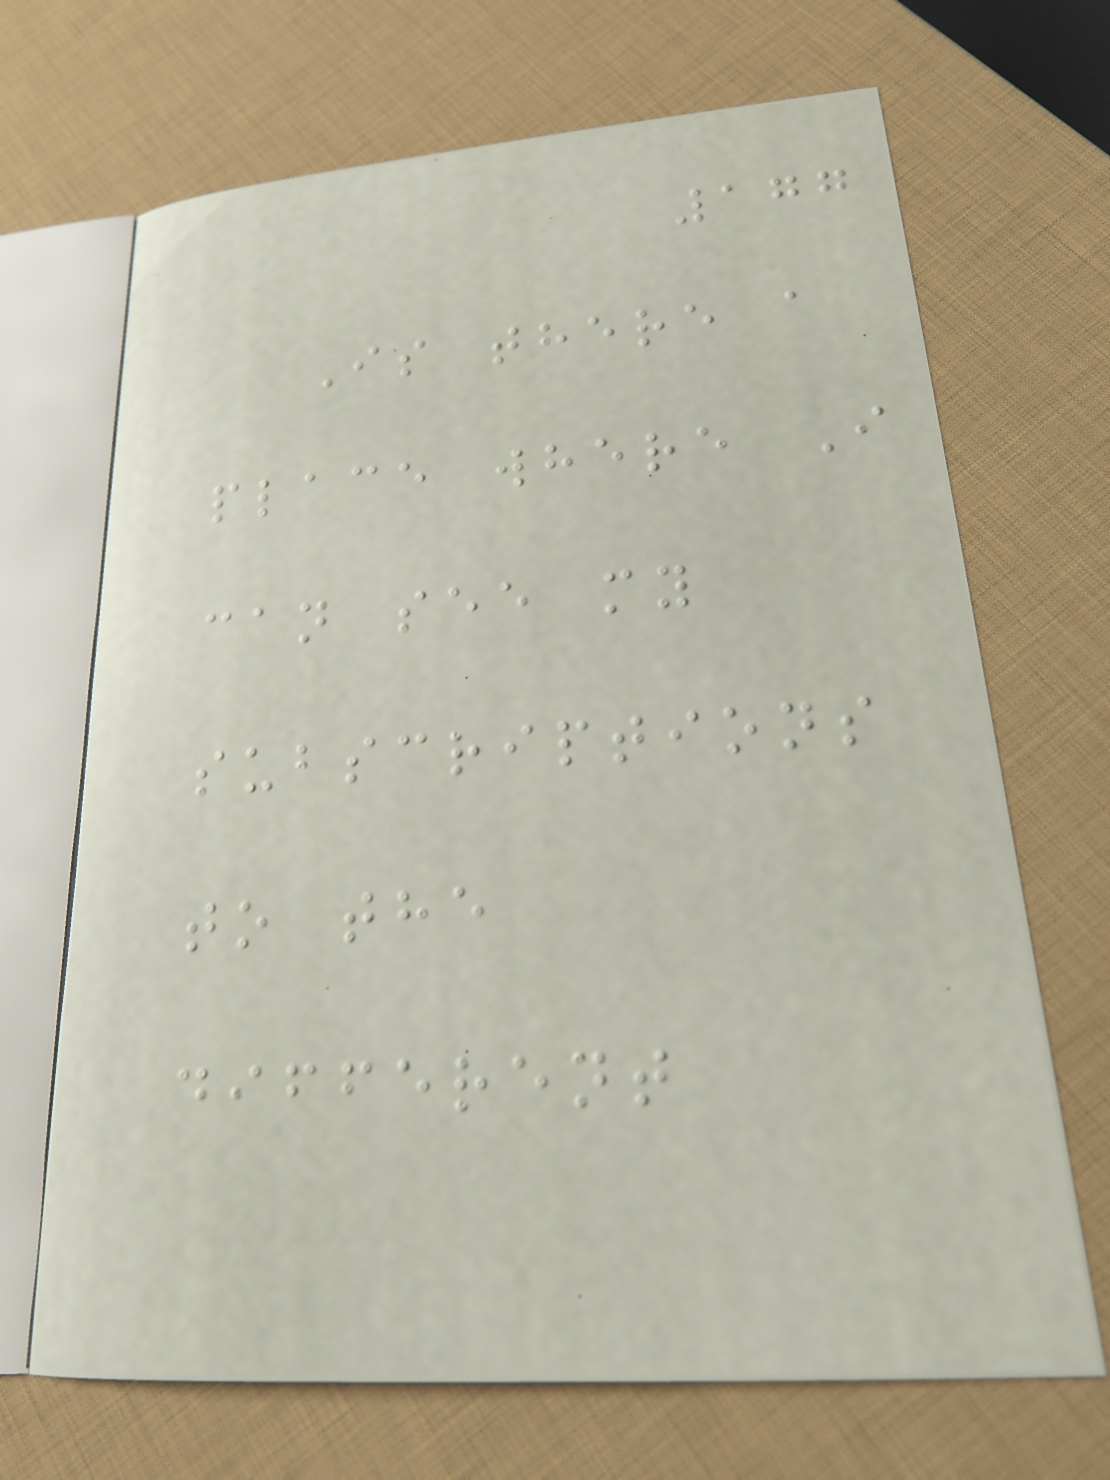177
Is there a
place where I
can see my
subscriptions
to the
different
